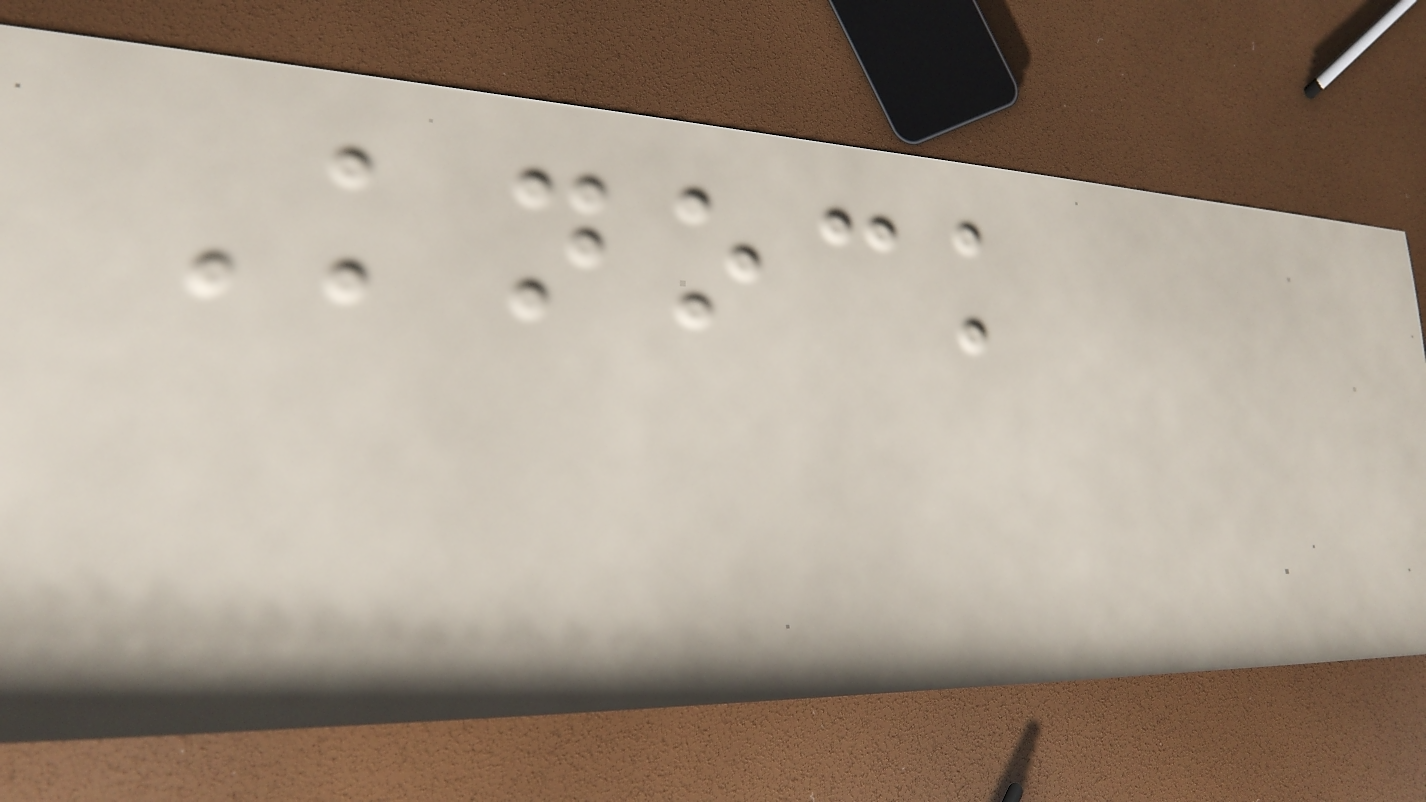Knock
